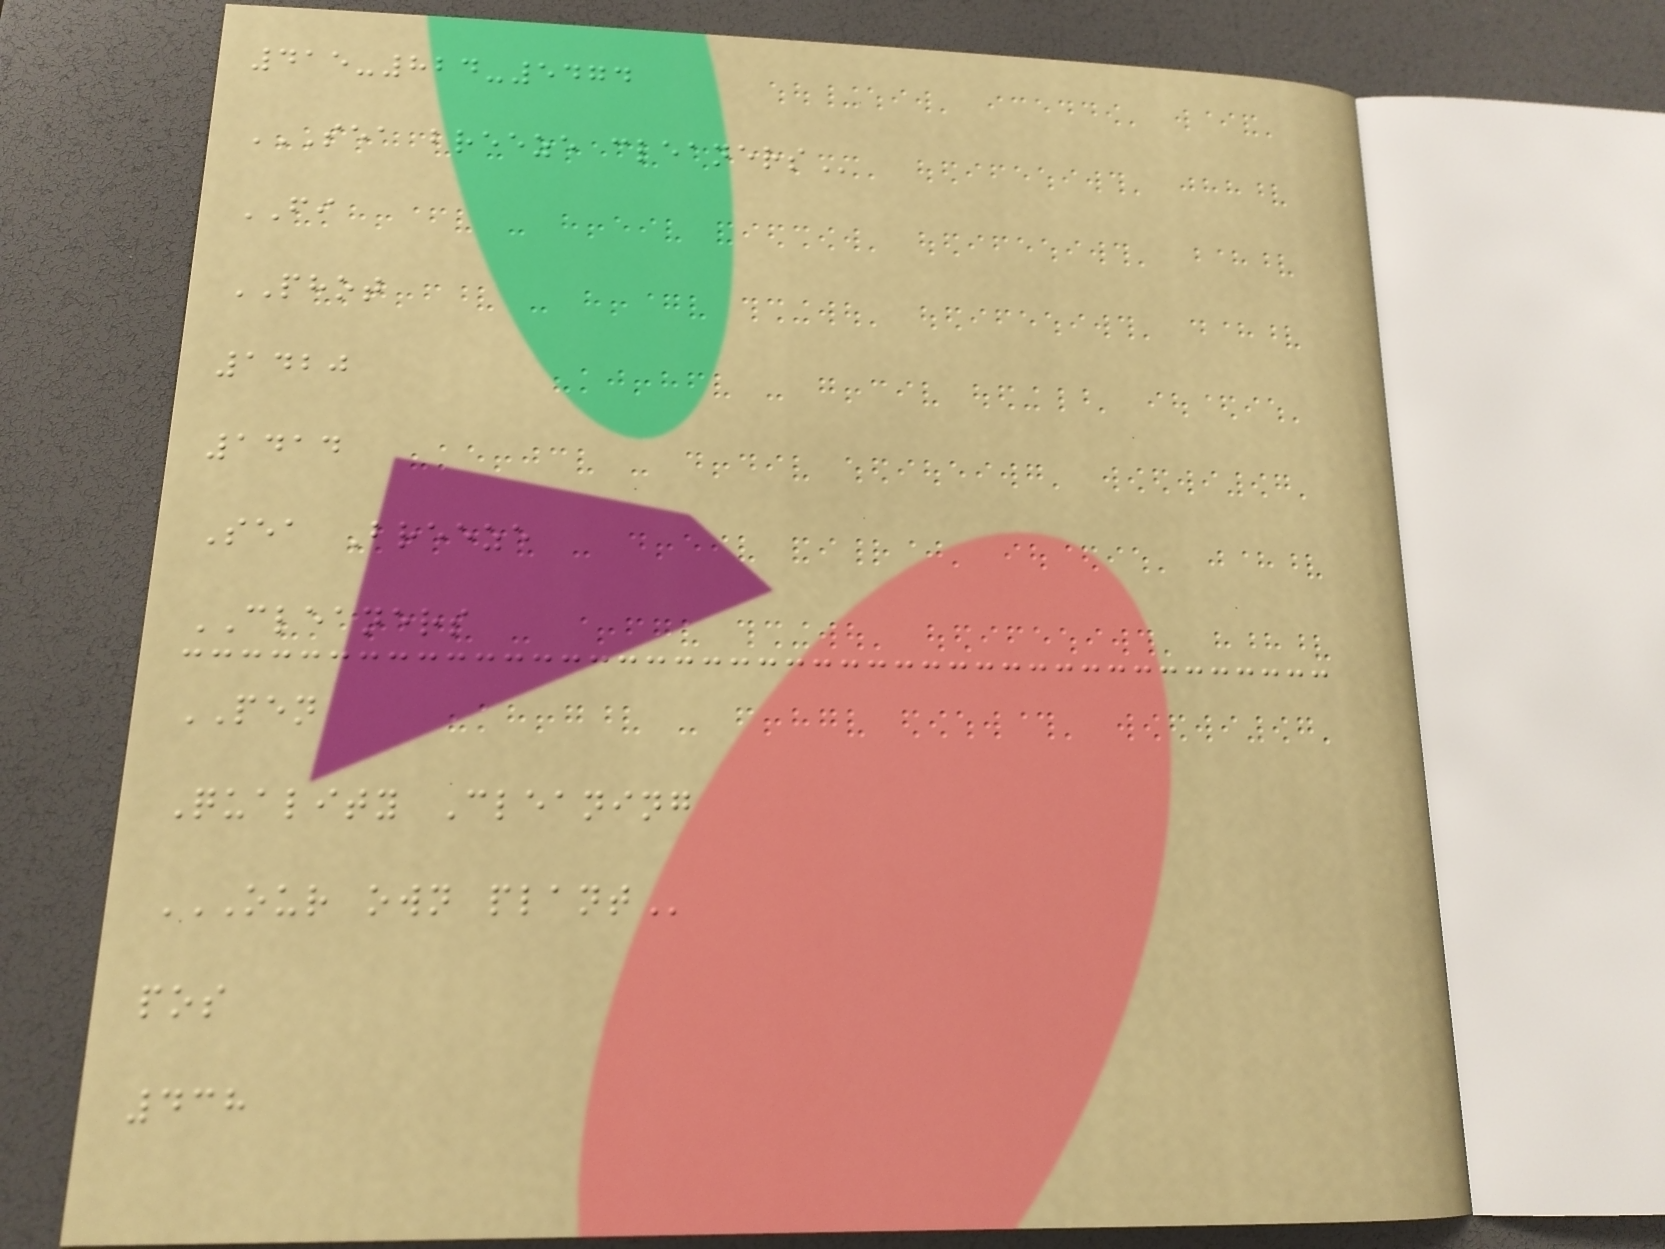415-824-5474
SEA BREEZE CLEANERS
FI
PHOT
1420
1414
Sea Breeze
CLEANERS
PEN
Quality Cleaning
OUR OWN PLANT
pos
438
